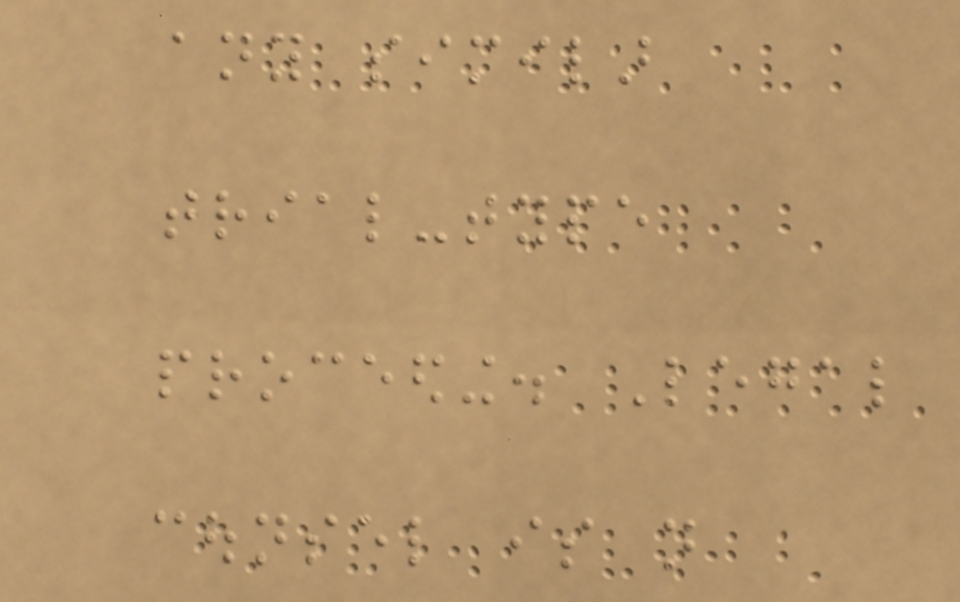any similar
trial-type
proceeding. Legal
counsel is not
